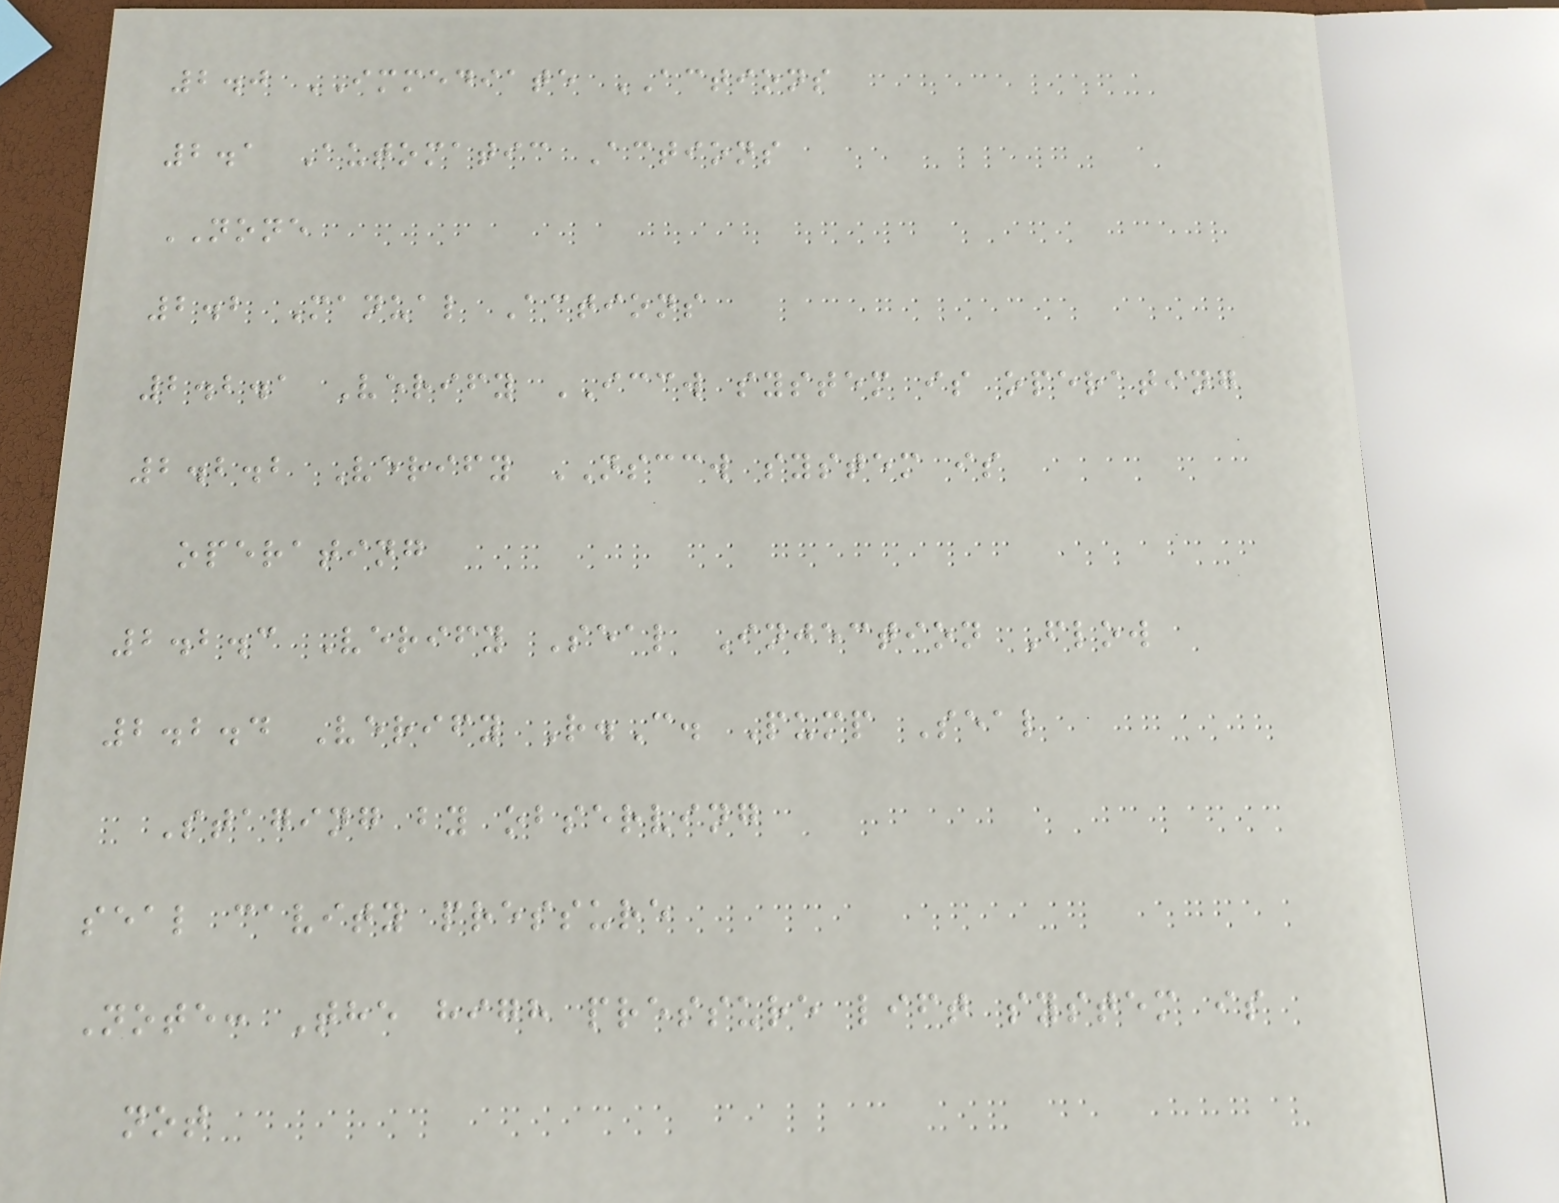2.0 IMMEDIATE ACTIONS
2.1 Automatic Actions
NONE
2.2 Manual Actions
2.2.1 Verify ICCW system is operating
2.2.2 Verify NSCCW system is
operating
2.2.3 Verify Seal Injection Flow
2.2.4 Verify R.C. Pump Seal
Staging by observing
seal cavity pressure
Note: The high pressure lift system is
not
